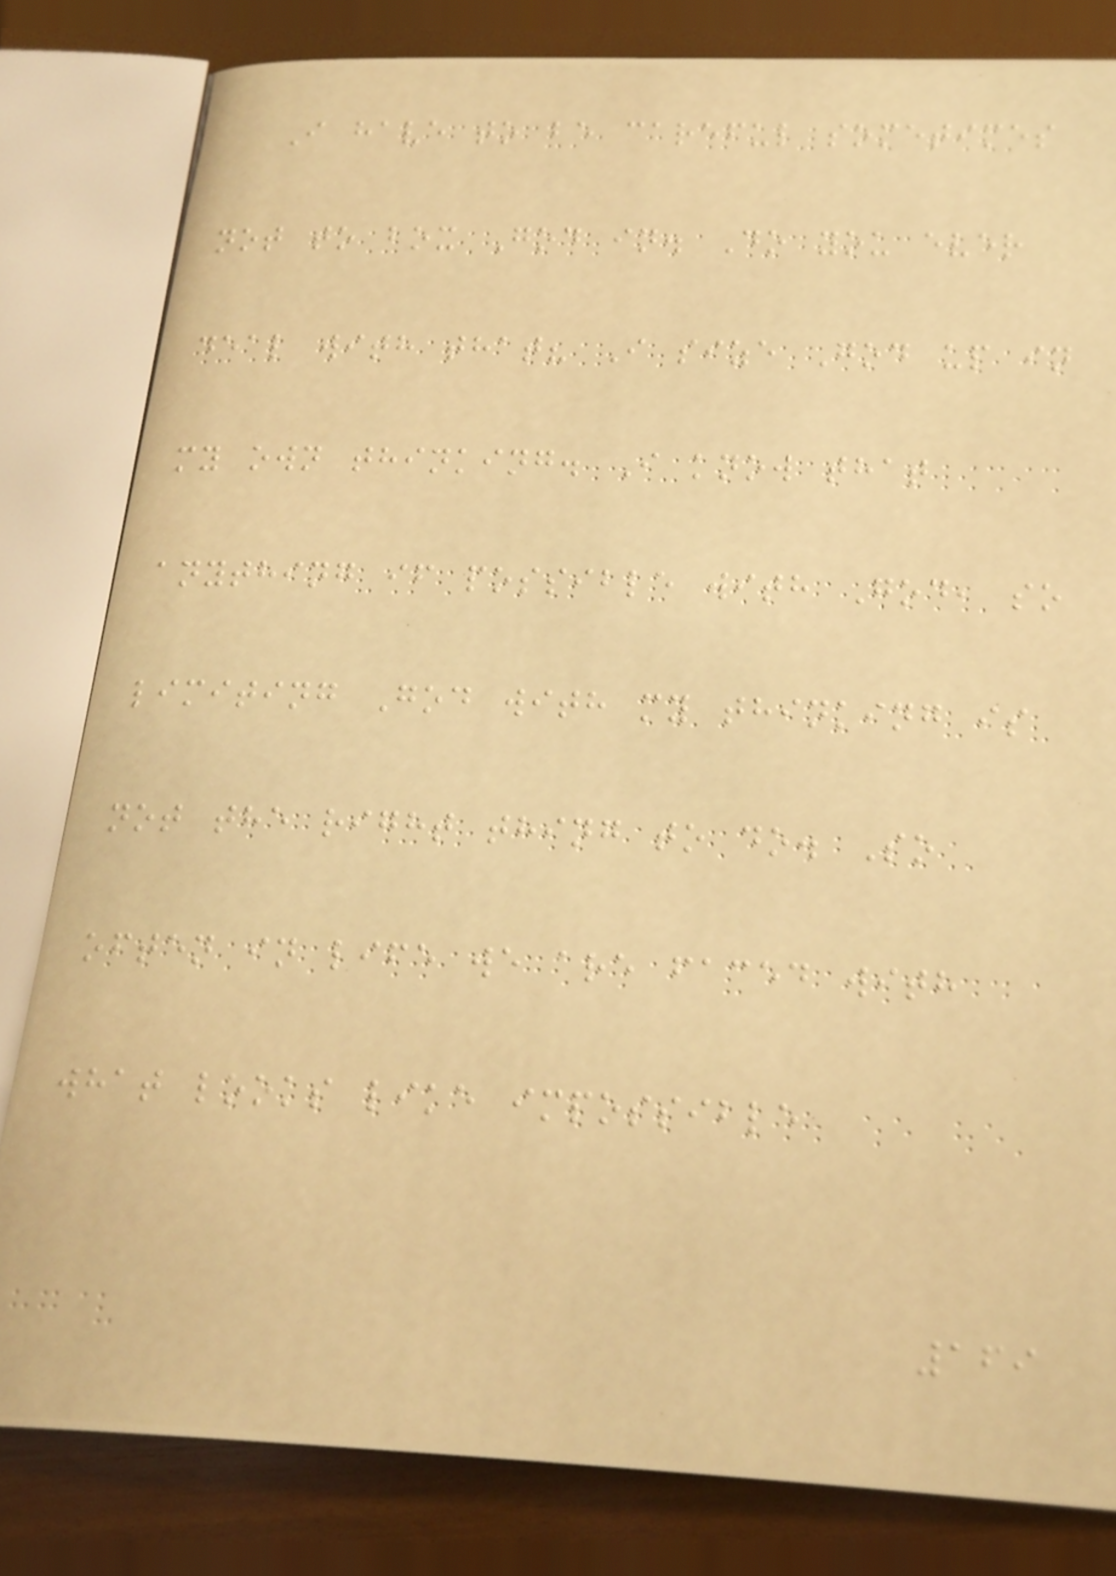I have to be careful sometimes
not to box God in. Do you ever
deal with that? I size God up in
my own thinking. I know that
anything if possible with God, so
limiting God with my thinking is
not the right thing to do. So
often in life we are faced with
what looks like impossible
169
